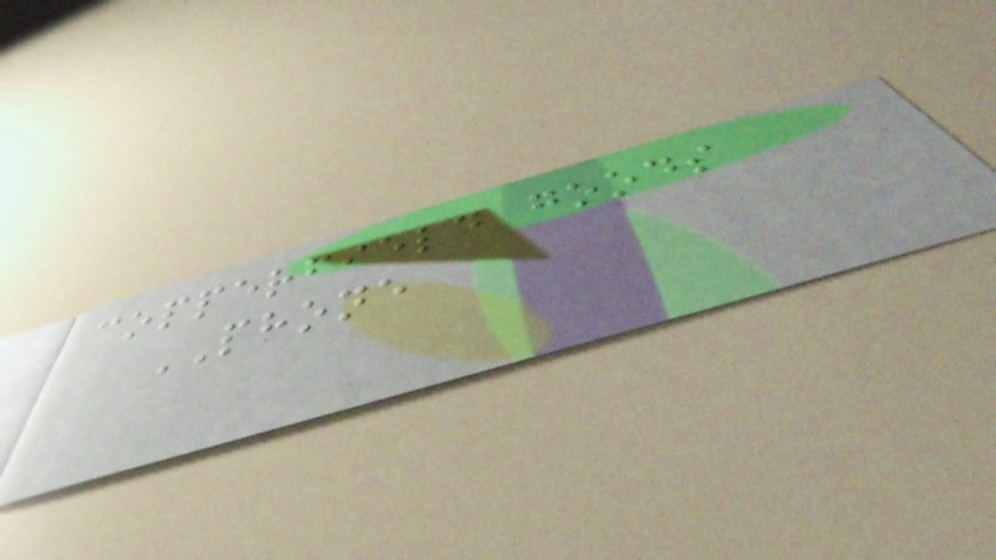copperfield goods
PHONE
